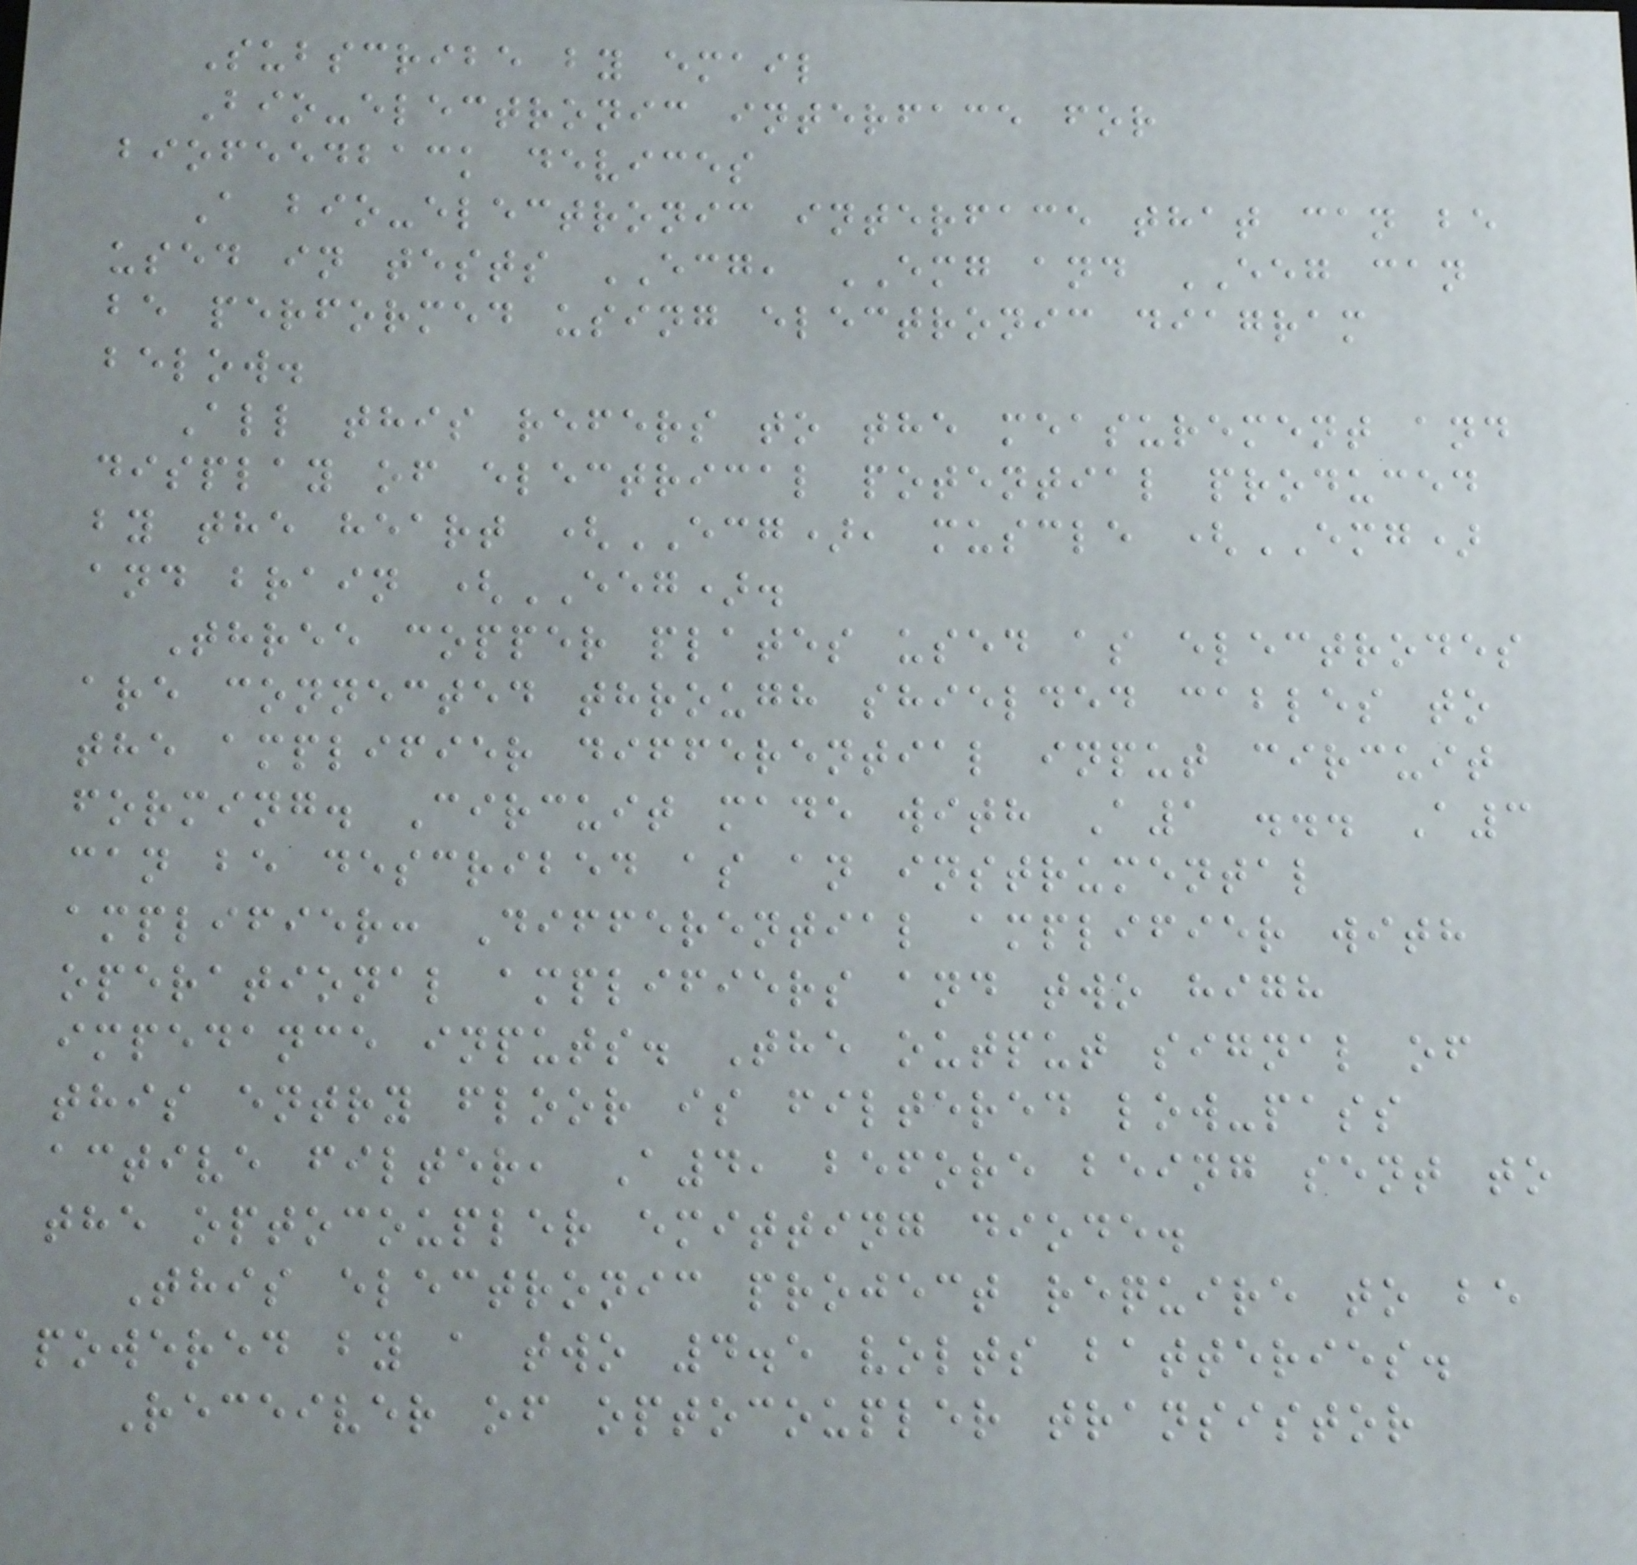Subscribe by email
Bio-electronic interface for
biofeedback devices
A bio-electronic interface that can be
used in tests ECG, EMG and EEG can
be performed using electronic diagram
below.
All this refers to the measurement and
display of electrical potential produced
by the heart (ECG), muscle (EMG)
and brain (EEG).
Three copper plates used as electrodes
are connected through shielded cables to
the amplifier differential input circuit
forming. Circuit made with A1 ... A3
can be described as an instrumental
amplifier: Differential amplifier with
operational amplifiers and two high
impedance inputs. The output signal of
this entry floor is filtered low-pass
active filter, A4, before being sent to
the optocoupler emitting diode.
This electronic project require to be
powered by a two 4.5 volts batteries.
Receiver of optocoupler transistor
